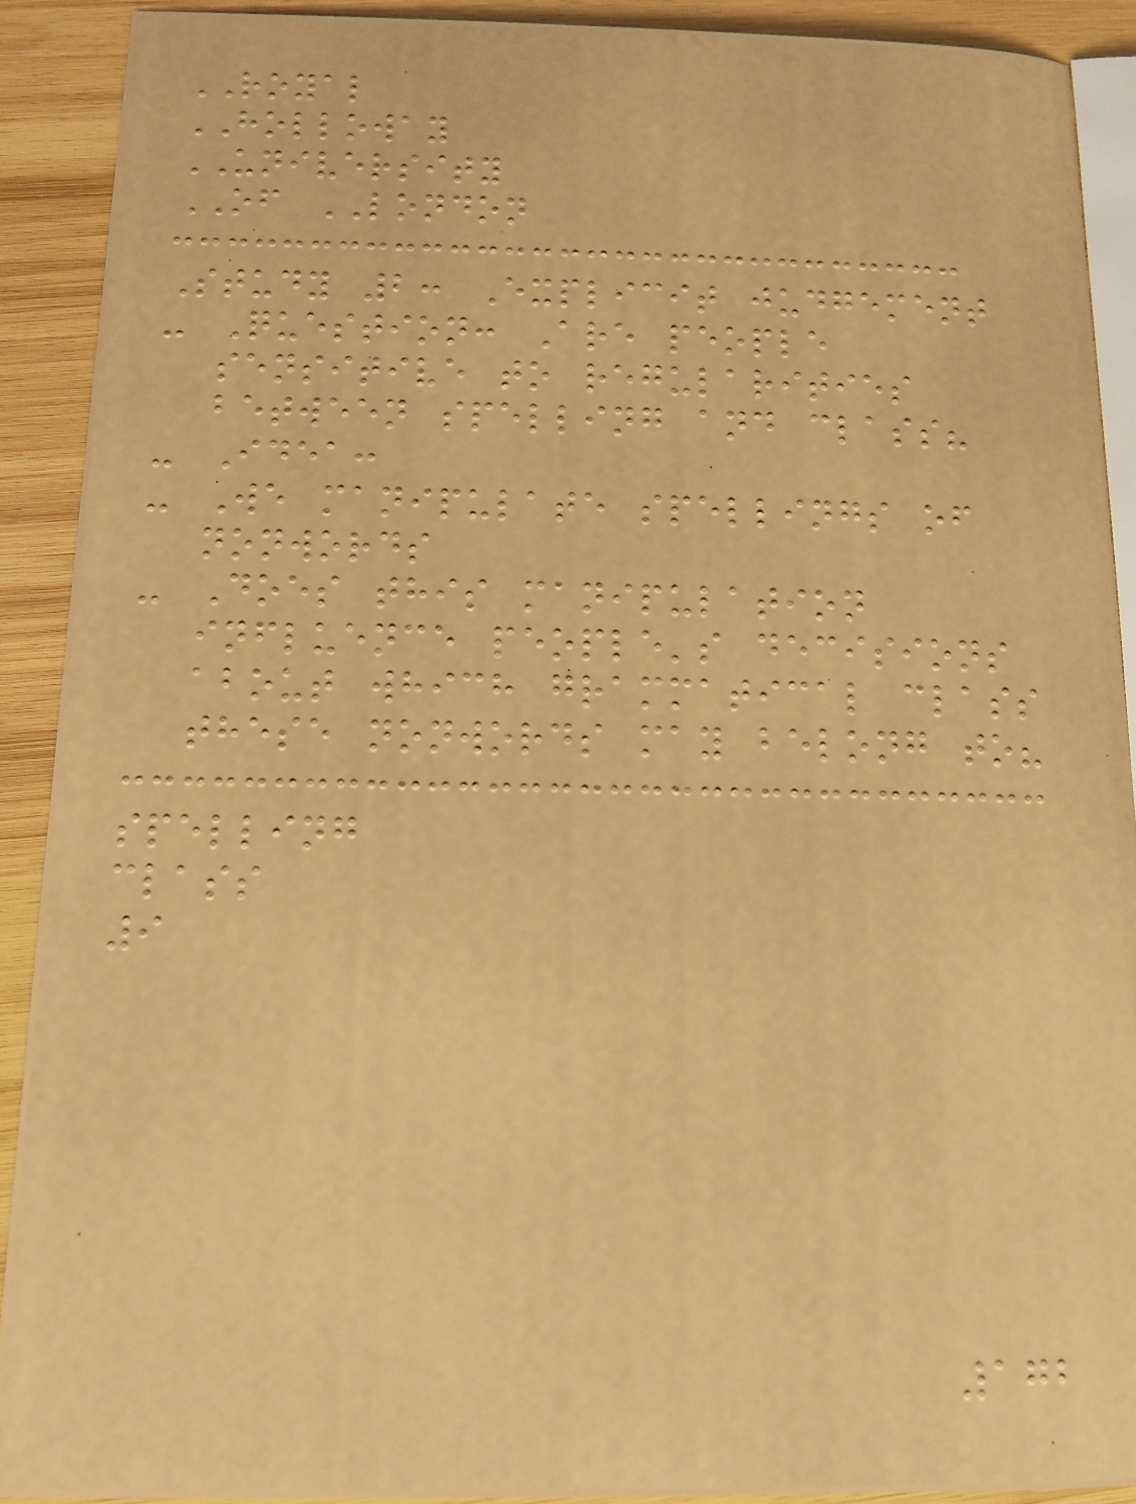ROYAL
HOLLOWAY
UNIVERSITY
OF LONDON
Study 2: Explicit judgement
- Question: Are people
sensitive to regularities
between spelling and class?
- Idea:
- We manipulate spellings of
nonwords
- Does this manipulation
influence people's decisions
about which grammatical class
these nonwords may belong to?
spelling
class
9
172
